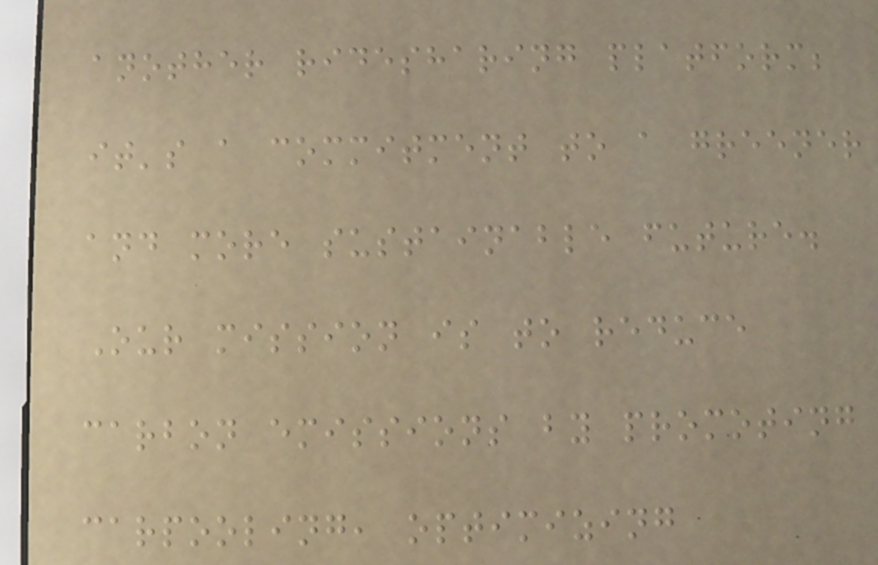another ridesharing platform;
it's a commitment to a greener
and more sustainable future.
Our mission is to reduce
carbon emissions by promoting
carpooling, optimizing
